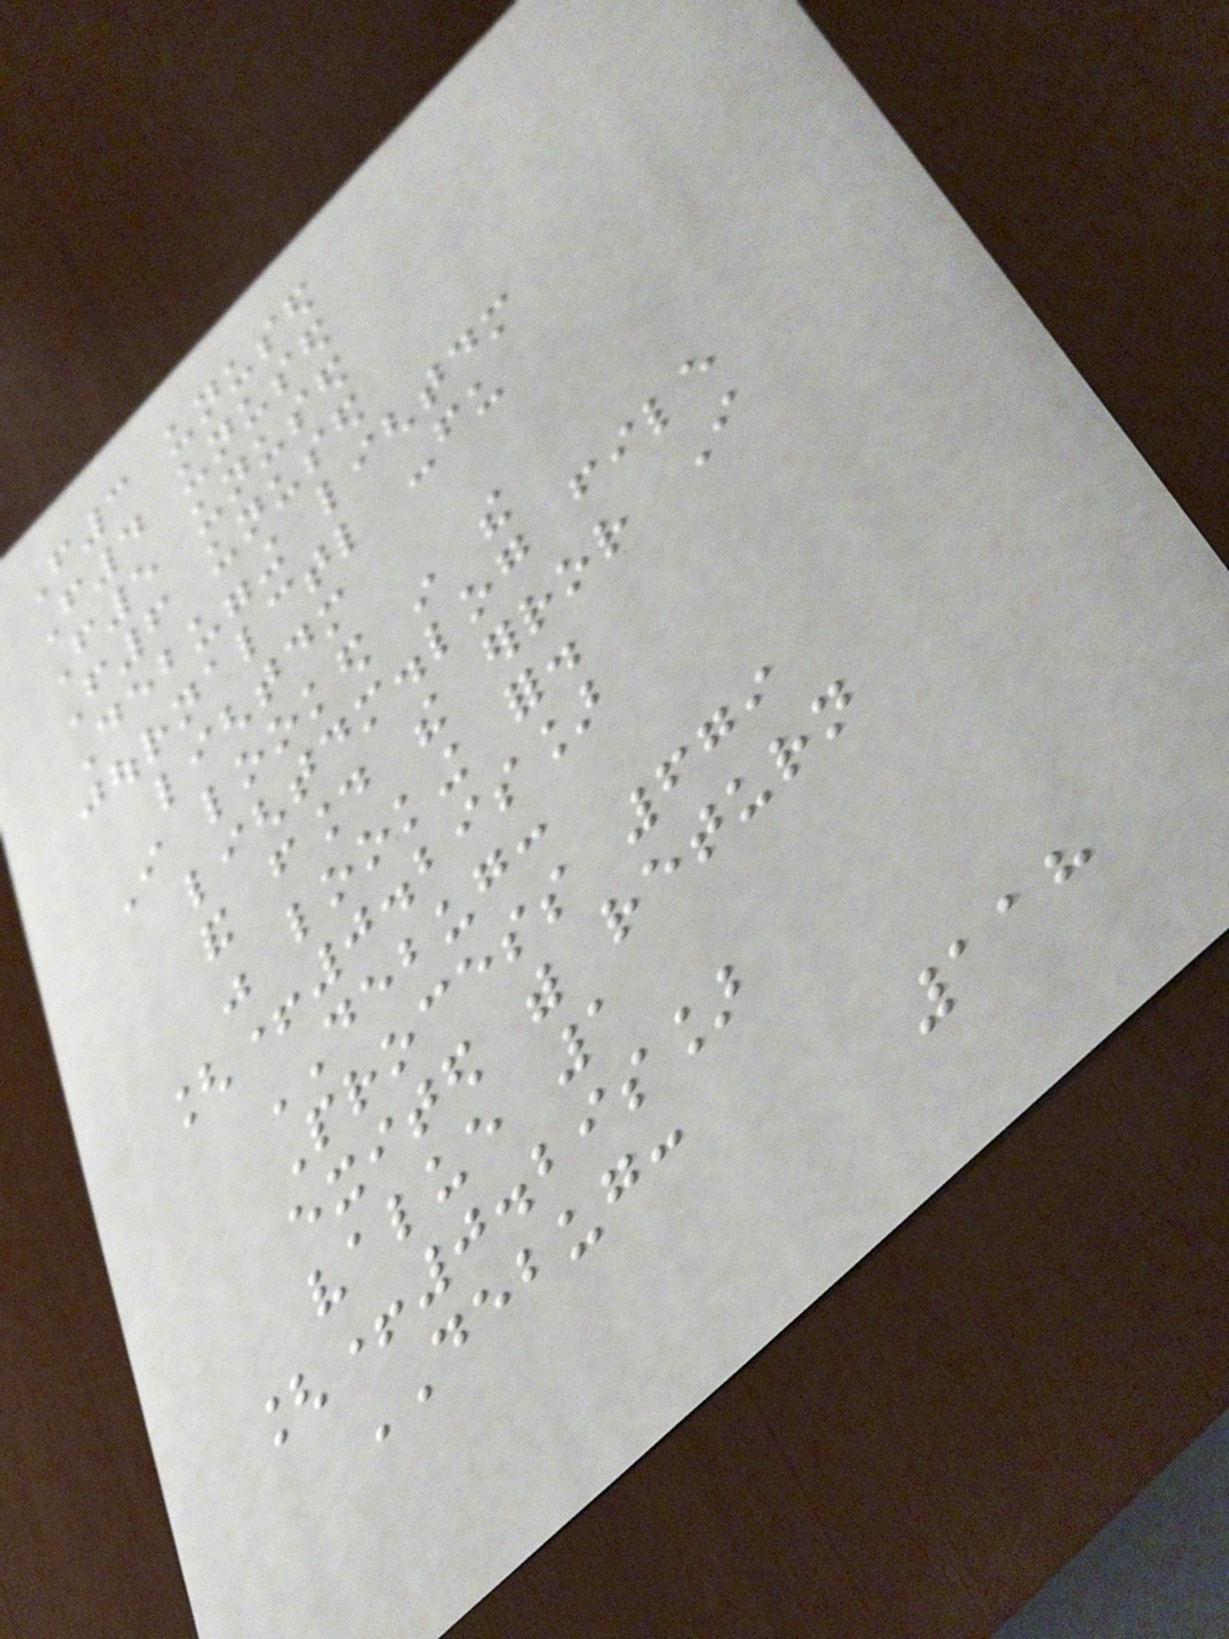F3 unused
F4 unused
F5 unused
F6 unused
Debugging lightdm
journalctl -fu
lightdm
I looked in the
lightdm.log file
and found the error I
was looking for.
[+0.29s]
DEBUG:
Process 679
exited with return
value 1
[+0.29s]
DEBUG:
118
